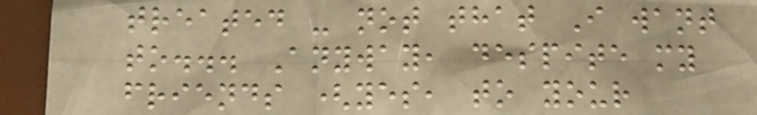treated - not that I want
to... Anyway, despite my
friends (yes, to your
